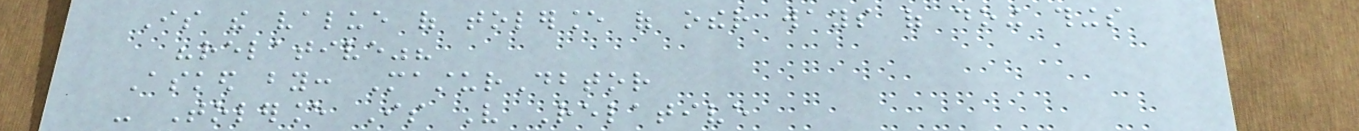Is the value of tolerance of other ways of doing things
"relative"?
Asked by: MasturDbtor
- Tolerance Is Very Relative
